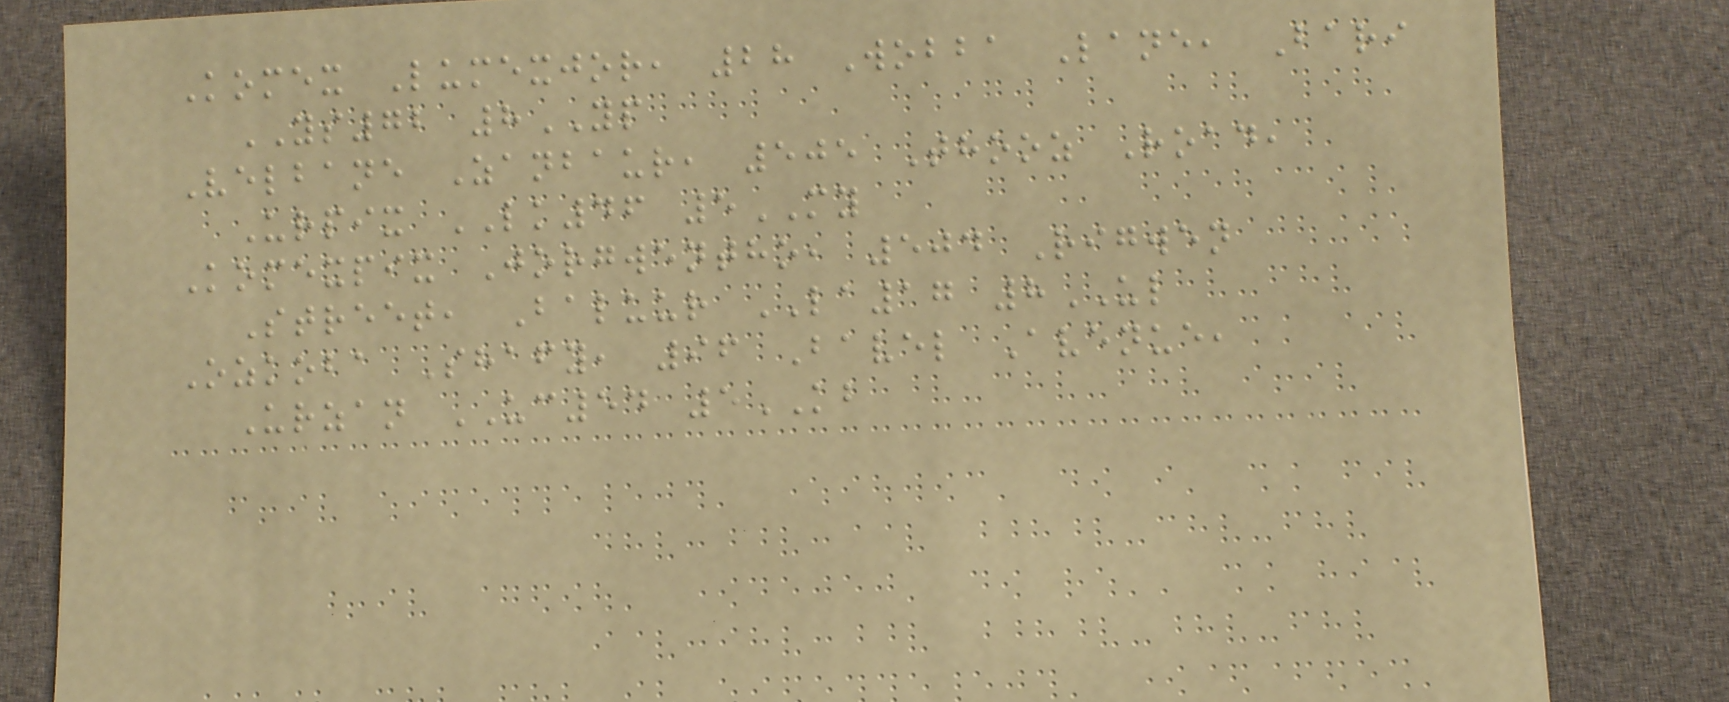Komex Lumexjor, 28 Wobba Lane, Bari
YS72 8YP
Velbane Zanbaur, 505 Thooz Road,
Urpix LK46 5MY
Komexpix Jorgwentho, 504 Rigwen
Street, Baluur LA17 8UL
Ozkoba Shafy, 96 Bavel Avenue,
Urzan UC54 5KB
